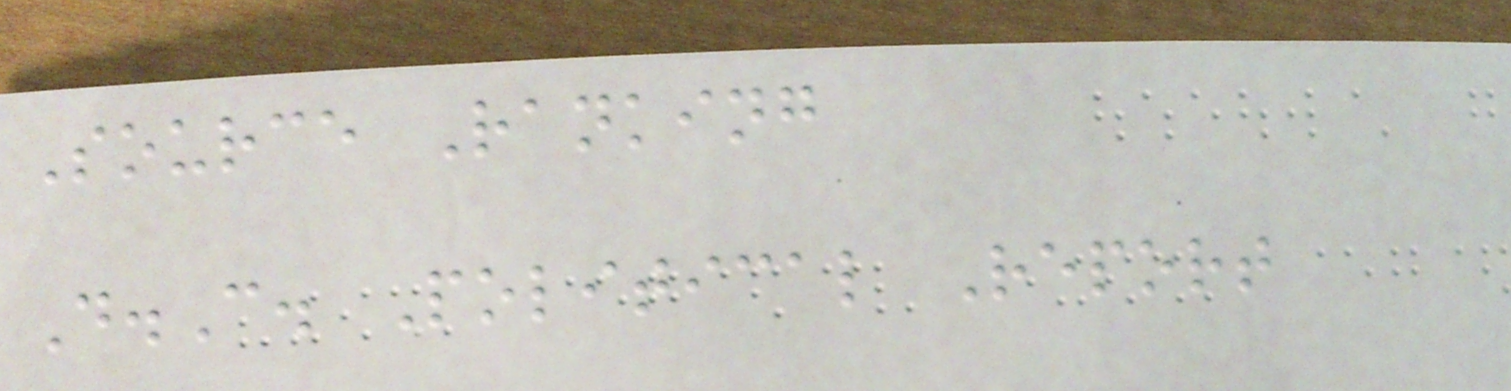Source Ranking
D.C. Political Report
